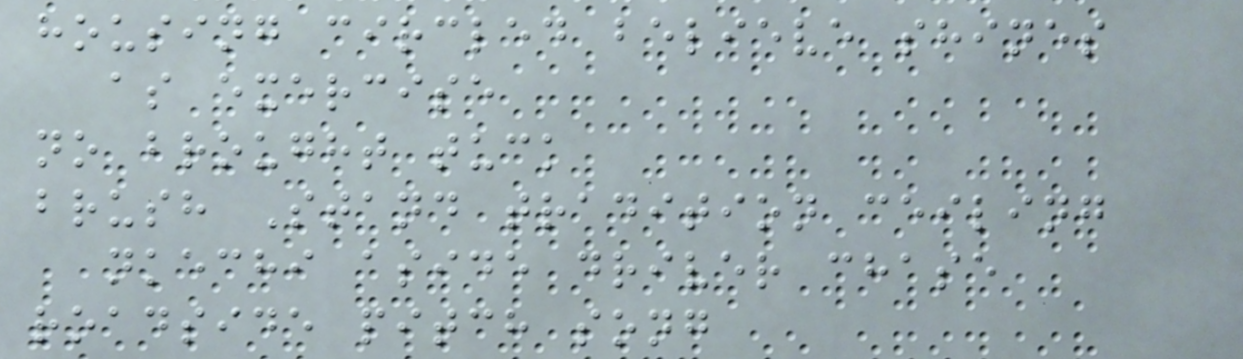housing circled believe shines
as exercise
no brought tuck
brush Stand tradition ceiling
nkechi aside driver chase
roadside pitch song
